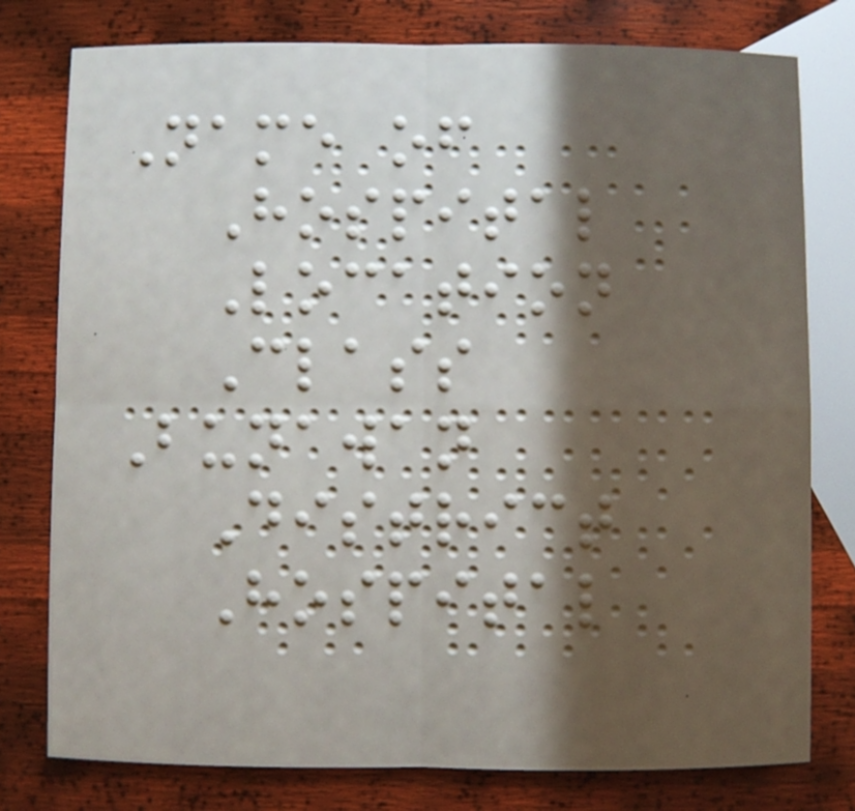Name of
Hospital
Location
Class
Bunawan
District
Hospital
